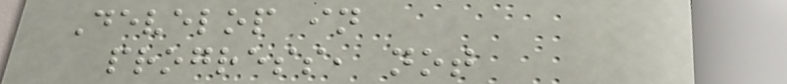Develop in
progress, not
